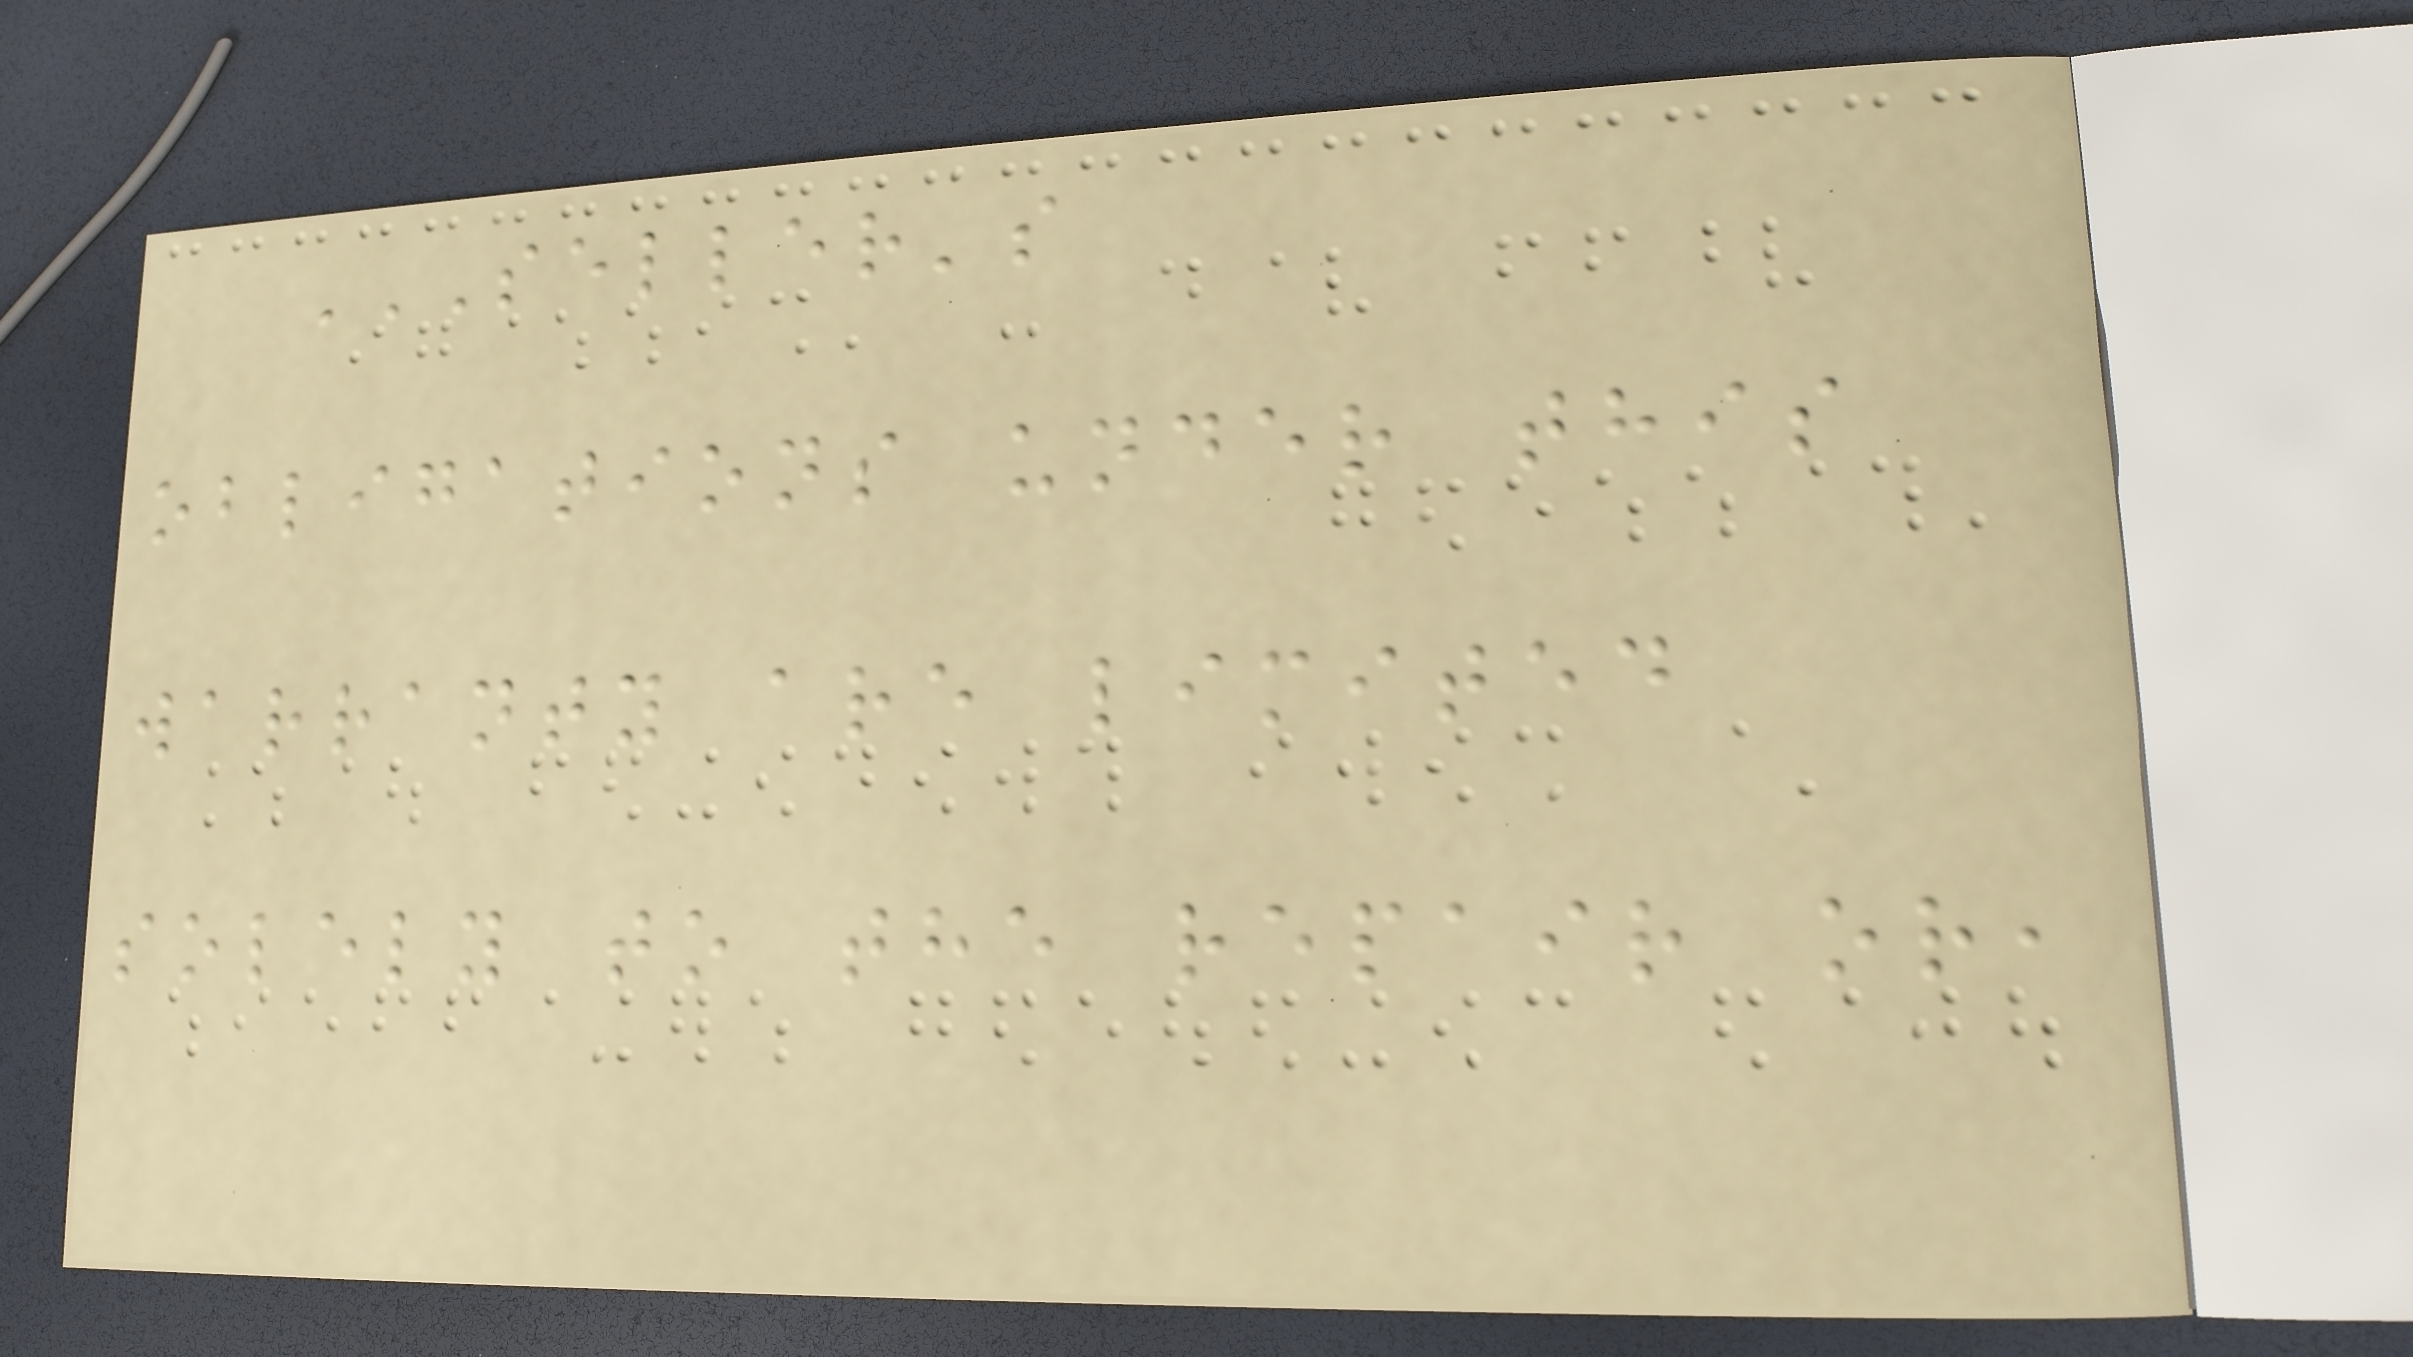SELLER'S
OBLIGATIONS UNDER THIS
WARRANTY ARE LIMITED
SOLELY TO THE REPAIR OR,
